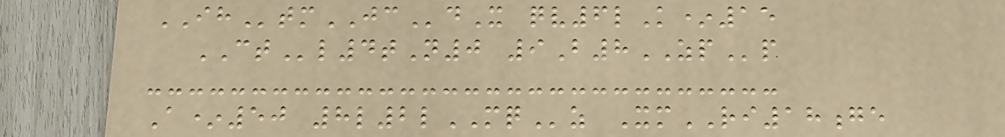IHtmJCdX qv6lK*15
CTl4tN0 9B8ZPp
A*50 8l2lMQz XmRI18ge
